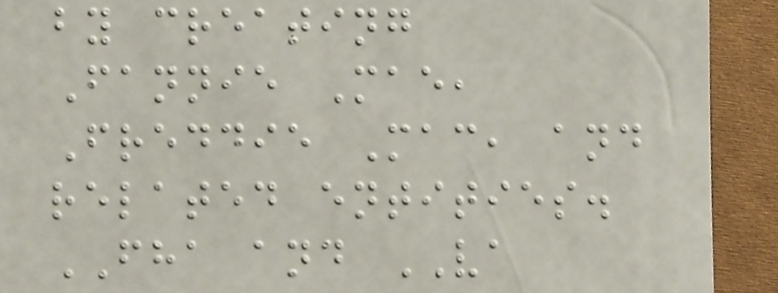by creating
Fannie Mae,
Freddie Mac, and
related entities.
FHA and VA
